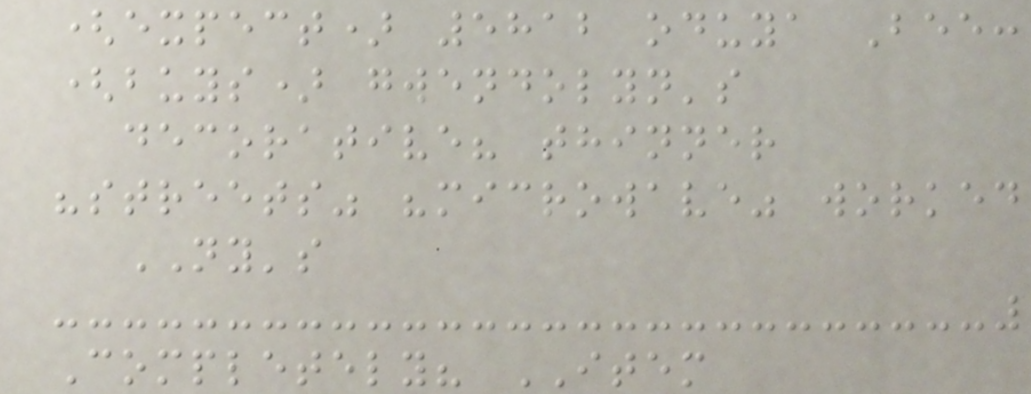(expect) 5812 oduya Bee:
(buys) gwendolyn's
decorative? thinner
"streets" "microwave" worked
NY's
Completely? ITEM
